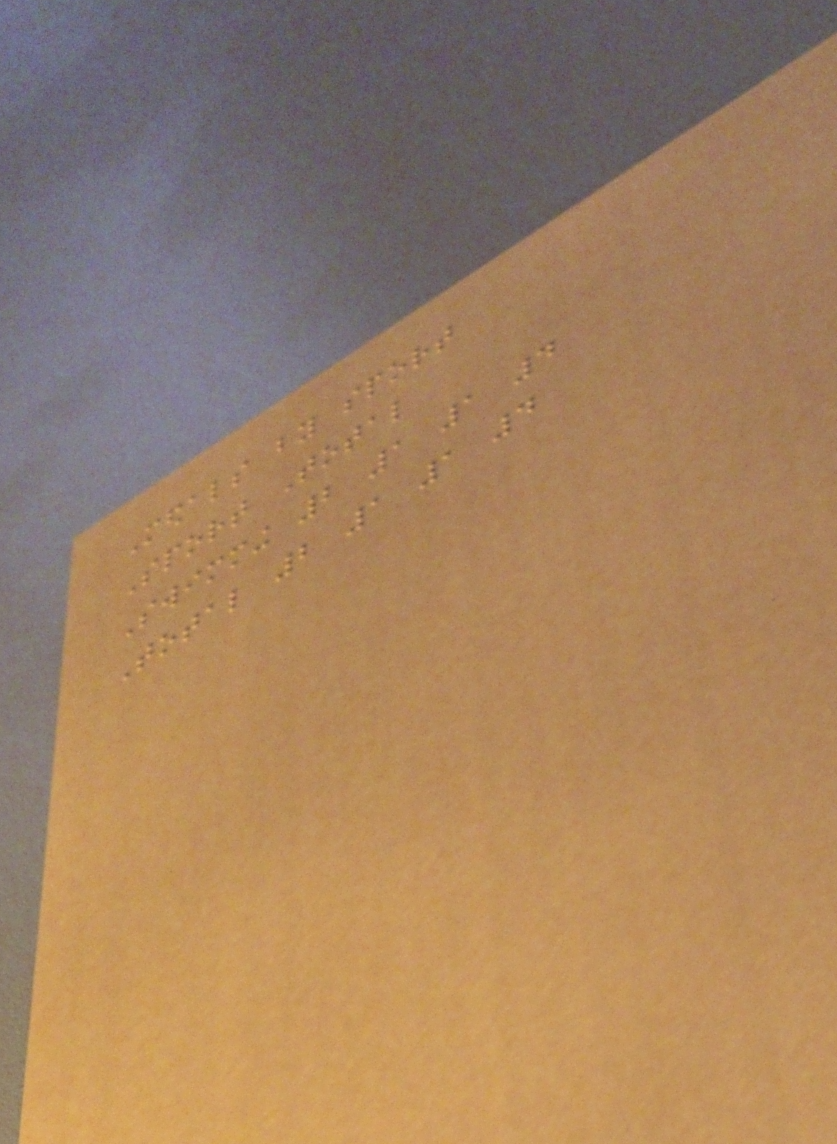Medals by sport
Sport Total
Swimming 2 1 1 4
Total 2 1 1 4
